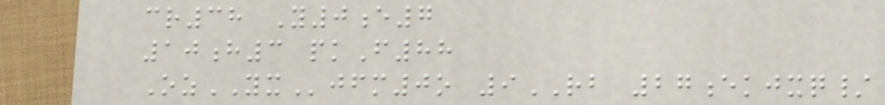cr38 Y0e7
10h3 pkF88
OzYXjfm0o 9RB 27ekjxq/
